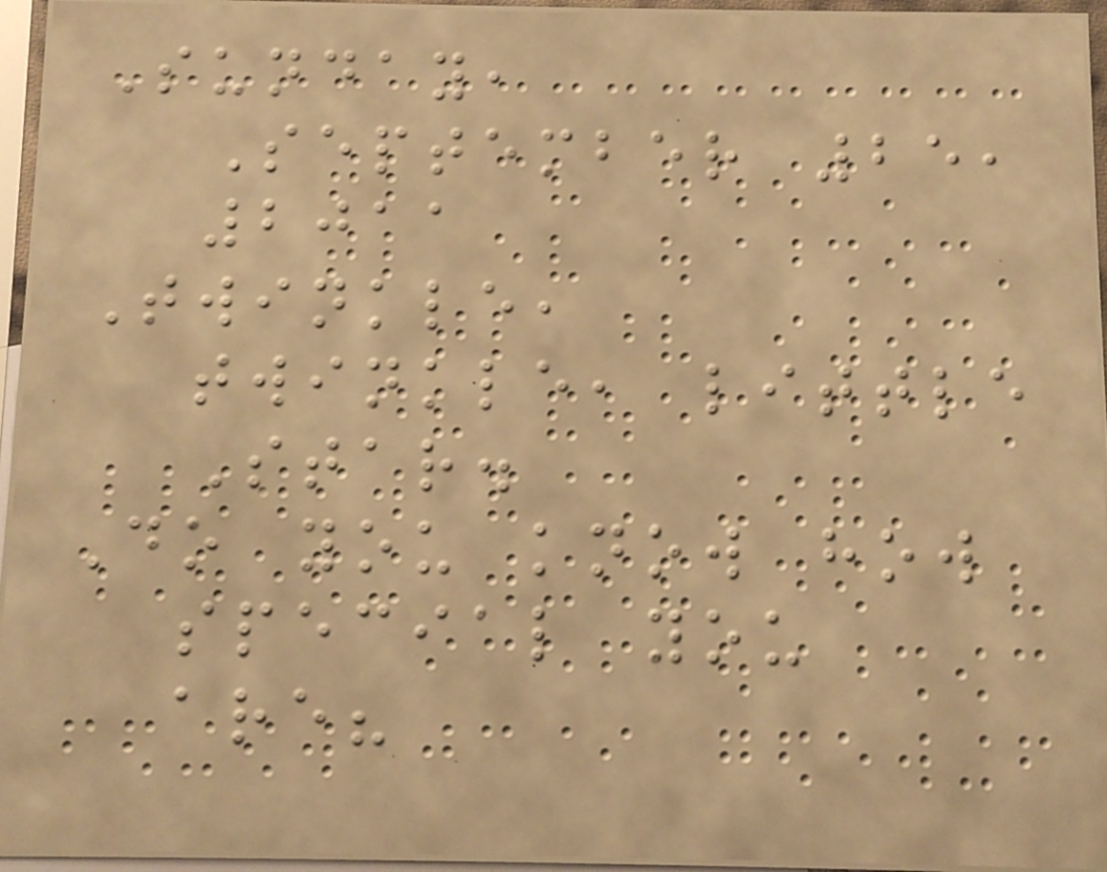Sunday,
September 25,
2011
Twinkle,
twinkle, little
Star.
Do you know how
special you
are?
